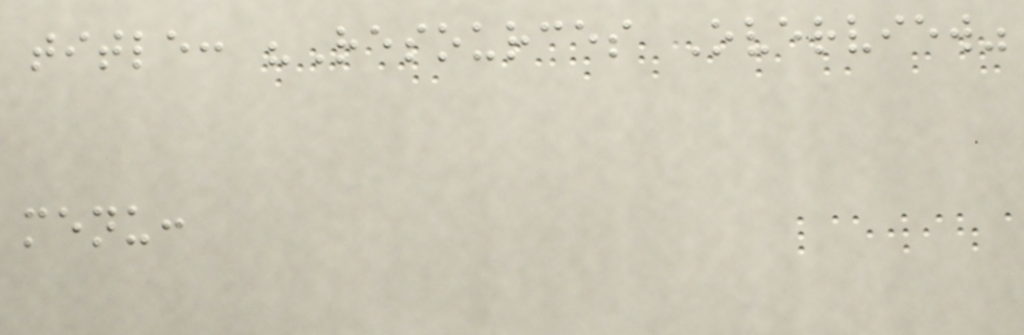title: "Resources Overview"
menu:
